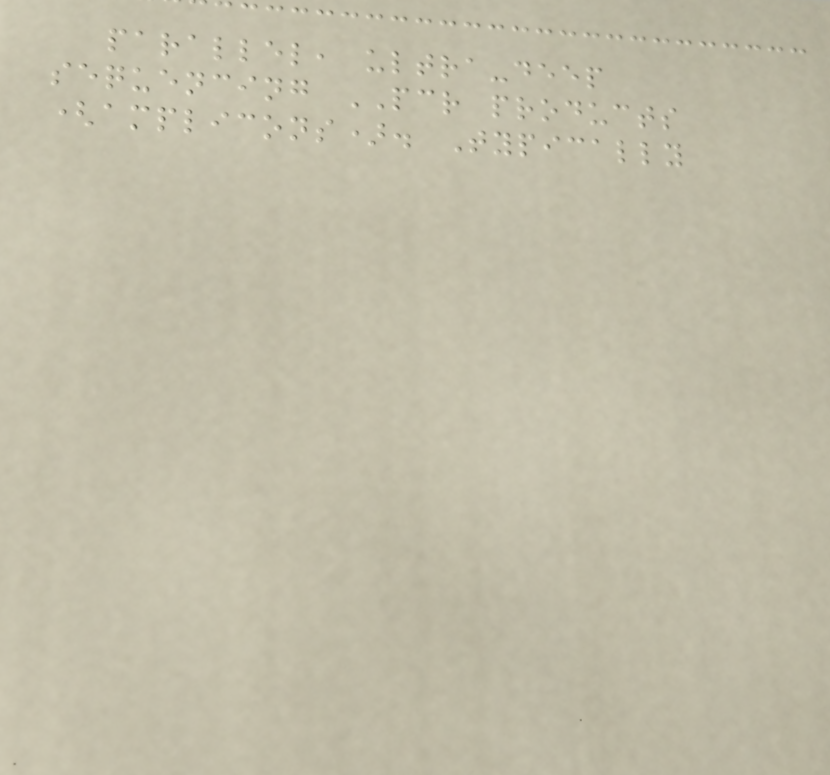parallel, ultra-deep
sequencing PCR products
(amplicons). Typically
